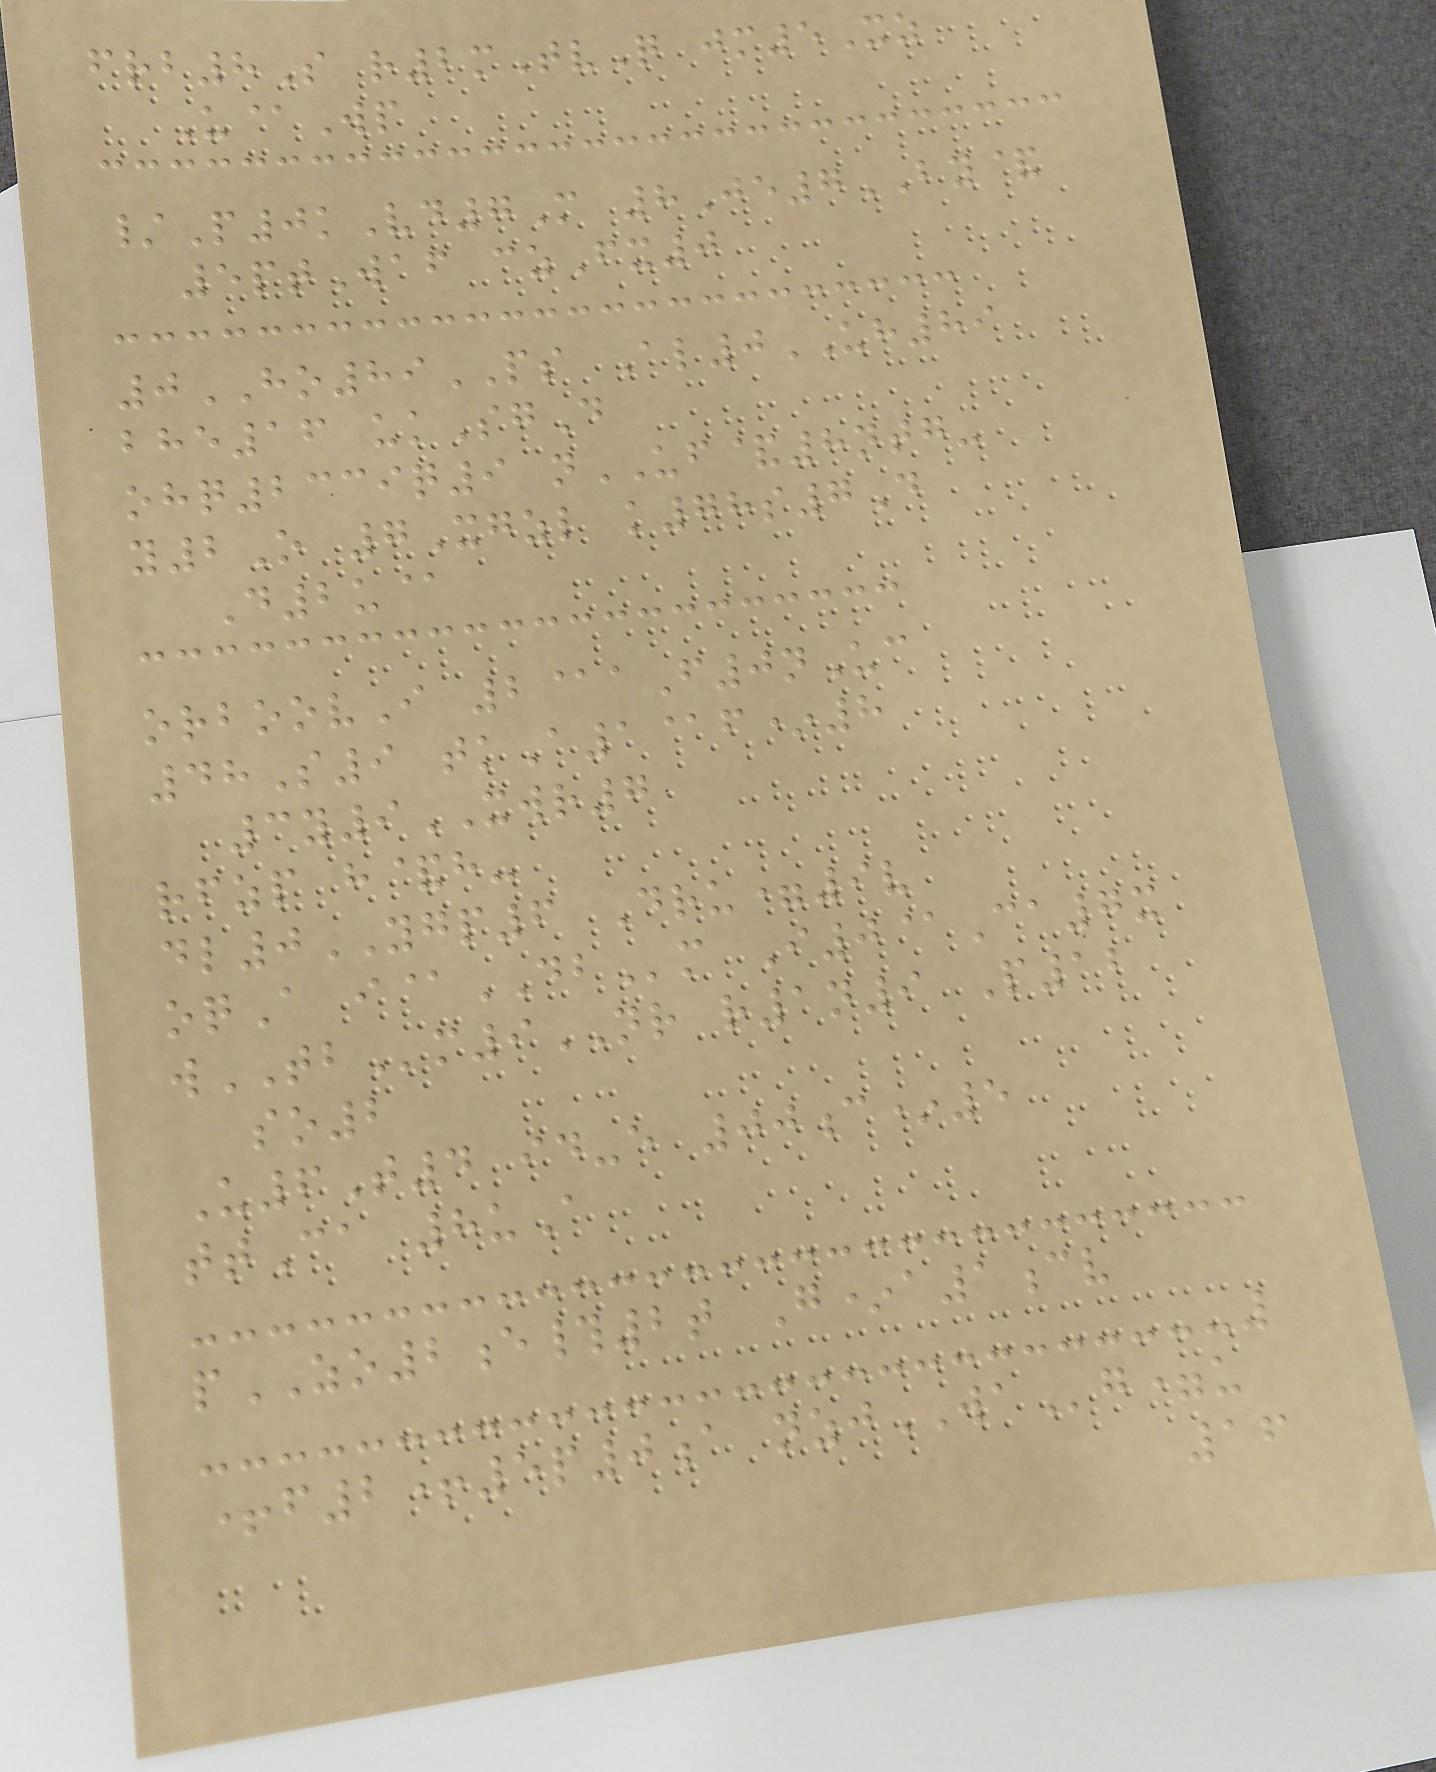frb8S r2mTvQ jm5Xz
U@Wp
/P0kVd7M 8Je7BY&
5ptWaf czFx0
0HO89PS Al0UH89
bhe16 ukSgD
ohq2339q9 nUF&8ntg-
y2O 7Xgzl k78s7D
D2u@
orboovI 2@aF0nUc
48S9 tkA1@f*8
3y9XWR7
rfzp h&h-
dl0YGP6 Dru=9v
oqA i@DBm I0@Ca7x
wTBm9NR r1n9 P12
so2
U6T4 id-e 00c*5
ttCa 8uA
pZO2e#2t G*a1cv
+f2+5p0a nzjWAg=u
16
